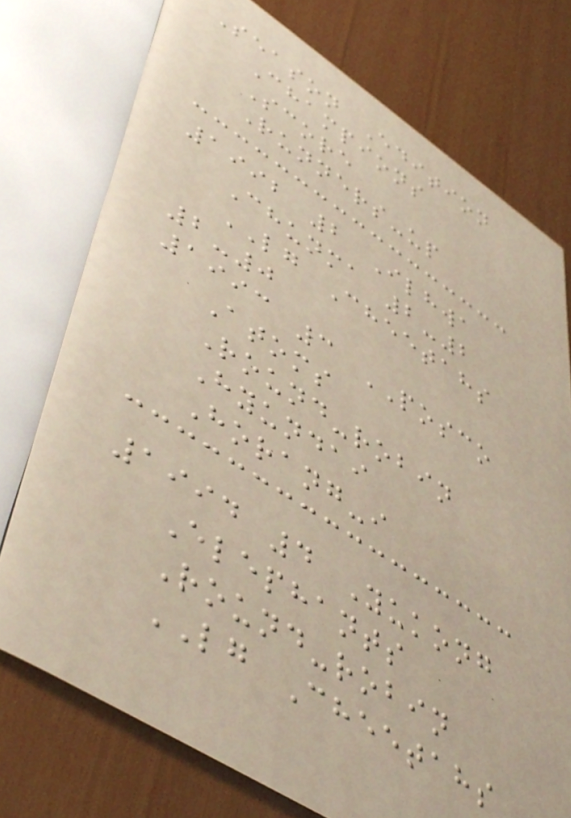Season Edition
Champions
Score
Runners-up
1992 2 Ilhwa
Chunma 2-2
LG Cheetahs
2-0
1993 3 POSCO
Atoms
Round-robin
Hyundai
Horang-i
1994 4 Yukong
Elephants
Round-robin
LG Cheetahs
